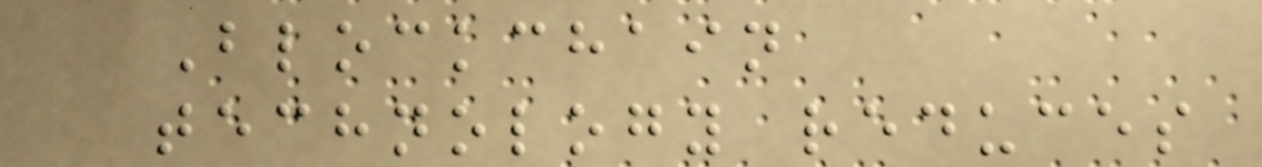Blockchain
technology reduces
